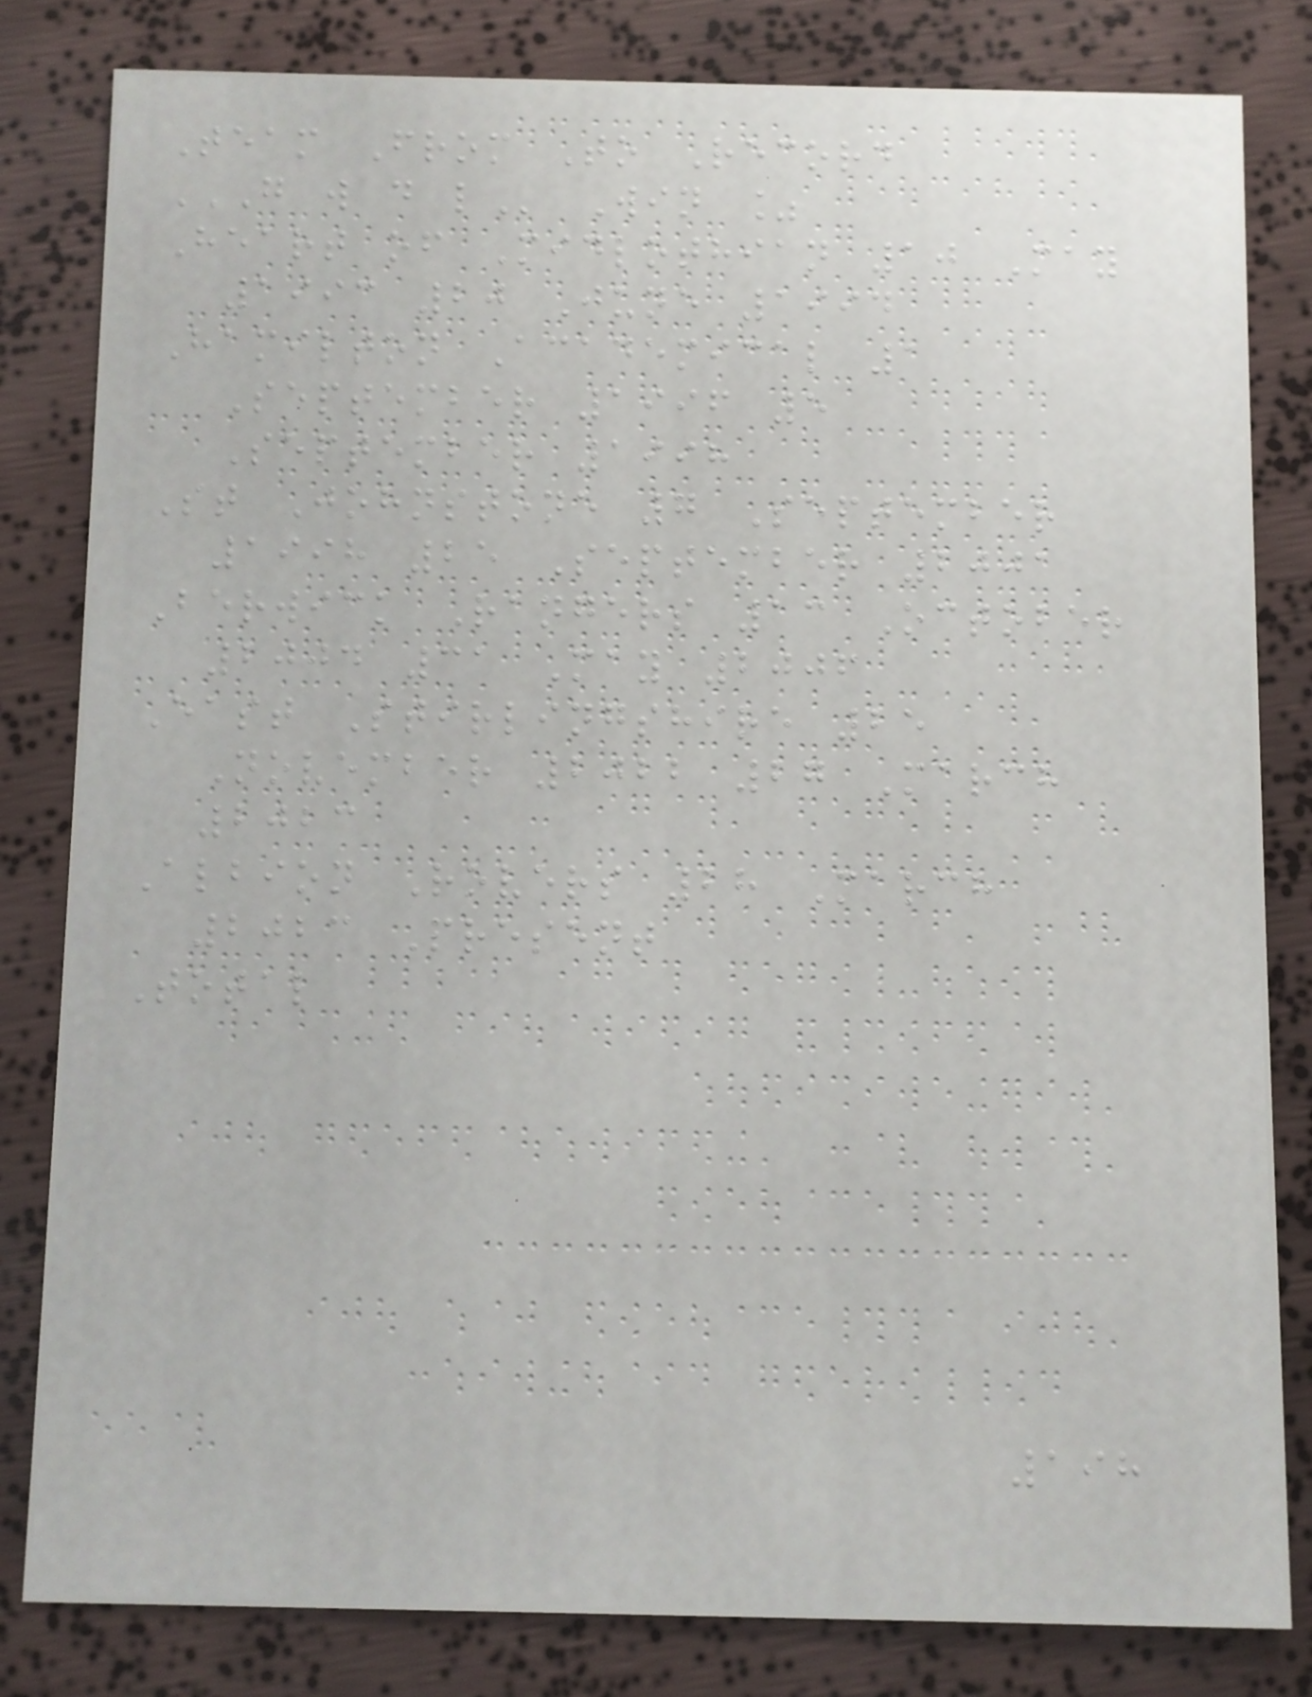Team From To Record
G W D L Win %
Heart of Midlothian 10 May
1993 20 June 1994
Hamilton Academical 1
September 1996 5
September 1998
St Johnstone 7 September
1998 25 September 2001
Berwick Rangers 13 October
2004 31 May 2006
East Stirlingshire 25
November 2022 27 March
2023
Albion Rovers 28 March
2023 Present
Total
198
